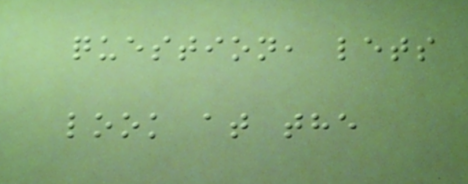question, lets
look at the
